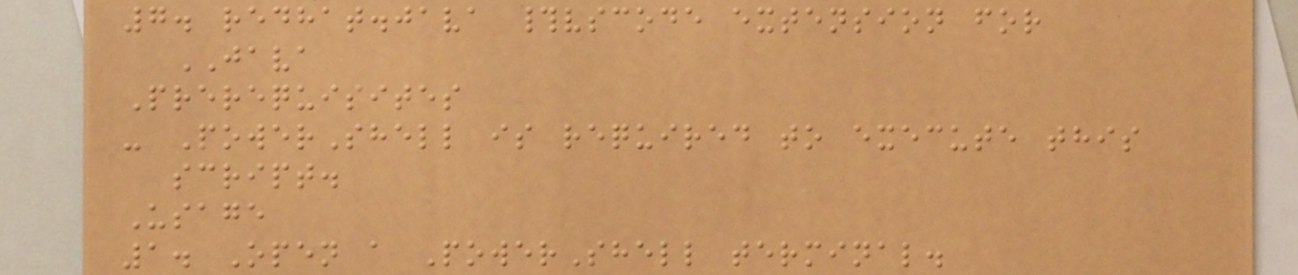7. redhat.java #vscode extension for
JAVA
Prerequisites
- PowerShell is required to execute this
script.
Usage
1. Open a PowerShell terminal.
